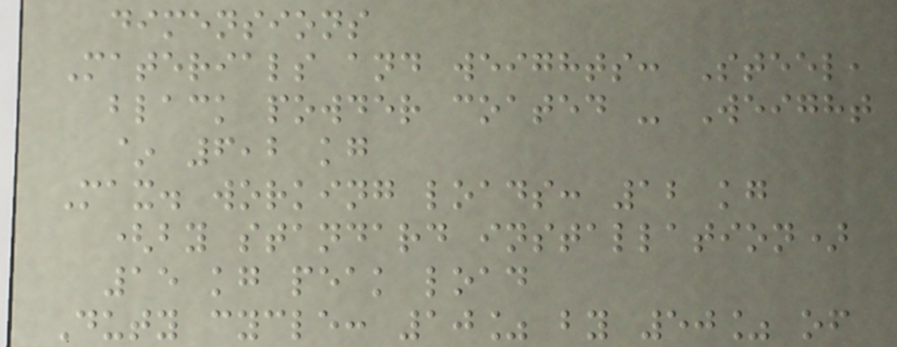dimensions
Materials and weights: Steel,
black powder coated - Weight
~ 6,2 kg
Max. working loads: 12 kg
(by standard installation)
15 kg peak load
Duty cycle: 10% by 50% of
